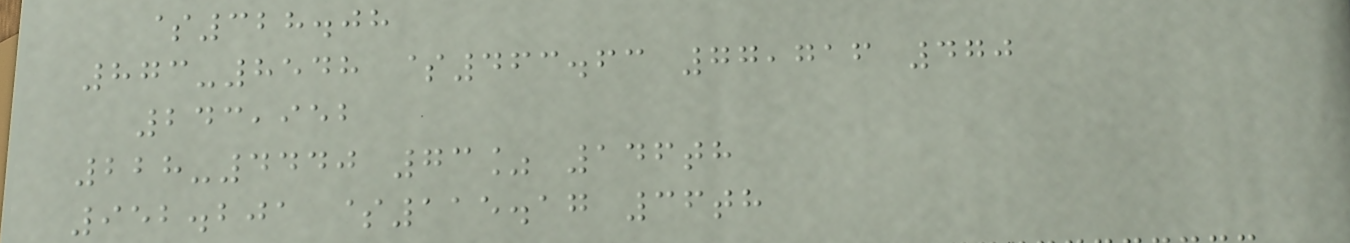$328.08
873-8548 $463.63 77,716 470
243,952
228-4440 73% 146th
952.201 $115.17 36th
